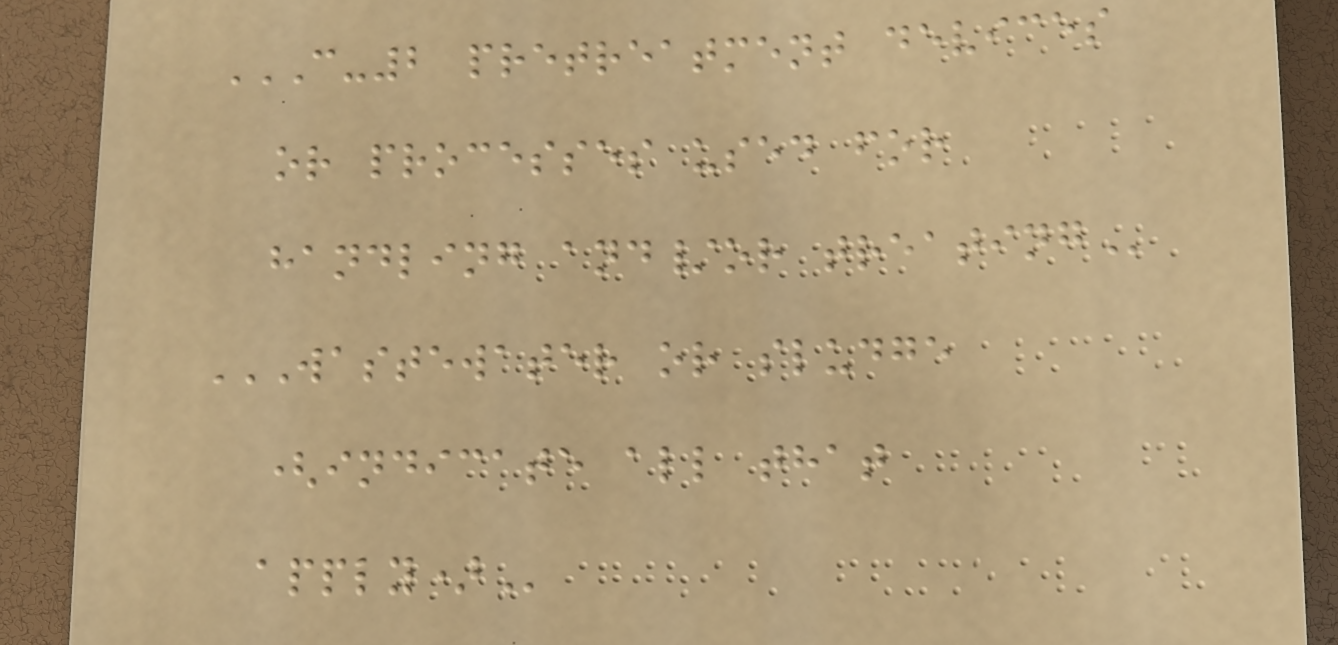C-2 PRETREATMENT DEVICES
OR PROCESSES USED FOR
HANDLING AND/OR TREATING
WASTEWATER OR SLUDGE
(INDICATE ALL THAT
APPLY)
